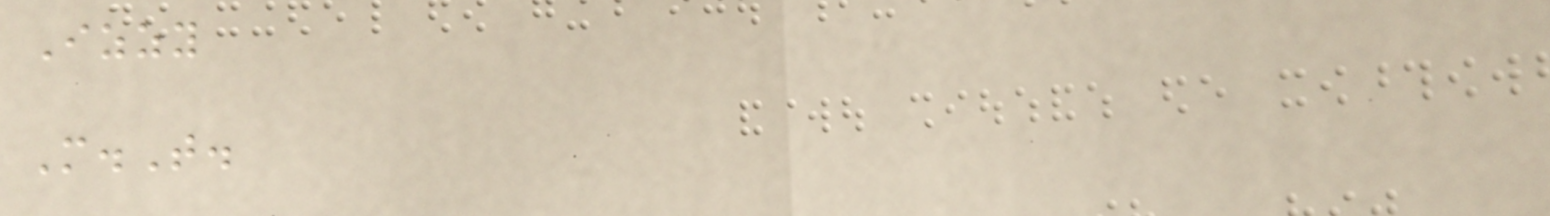Izzy
M.T.
